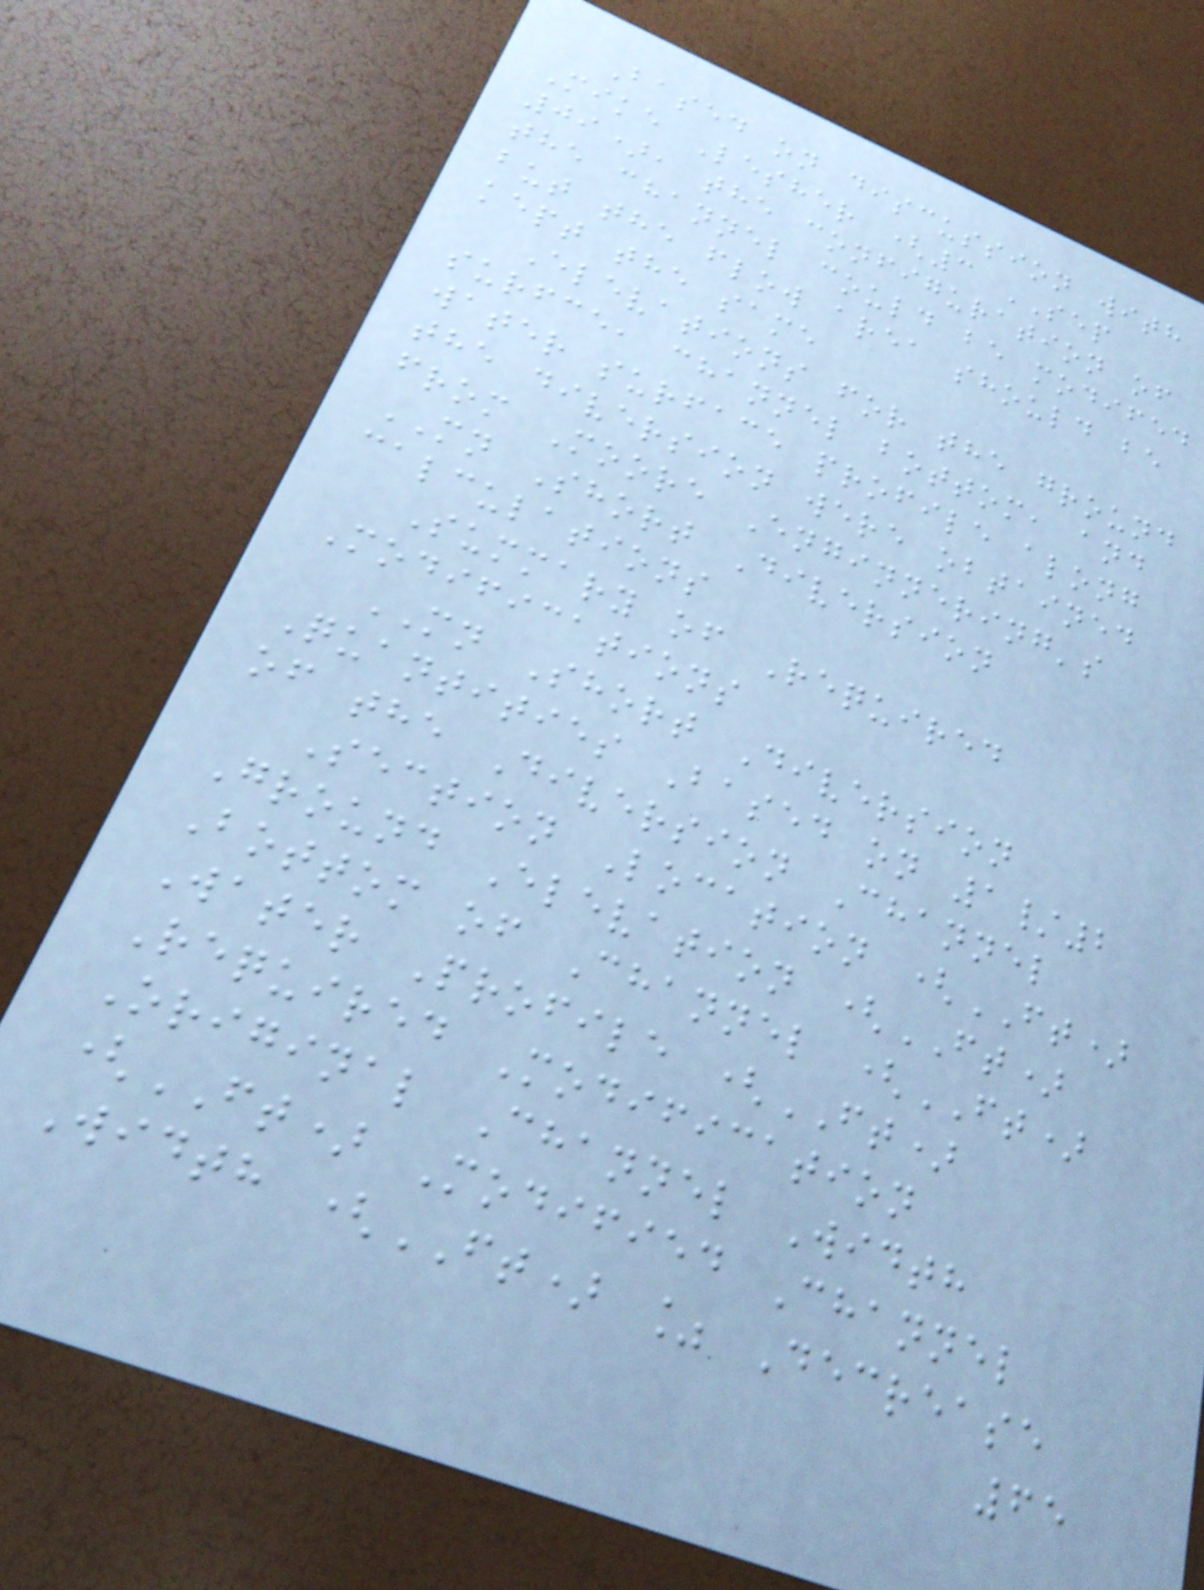Based on discussion with
Mike Lesher (3 SEP
09), the configuration of
the channel could be modifed
but the flow area should be
kept the same
Elevations for the ground
surfce, channel bottom, and
water surface profile along
the diversion were obtained
from Moore Enginnering's
MN Short Diversion
calculations
Summary of Required
Modifications
MN Short Diversion
Quantities Based on 1/2
of the Diversion Channel
Section Location (FT)
Ground Elevation (FT)
Bottom of Channel (FT)
Water Profile (FT)
Required Modification
Original Channel Width
(FT) Modified Channel
Width (FT) % Decrease
65
